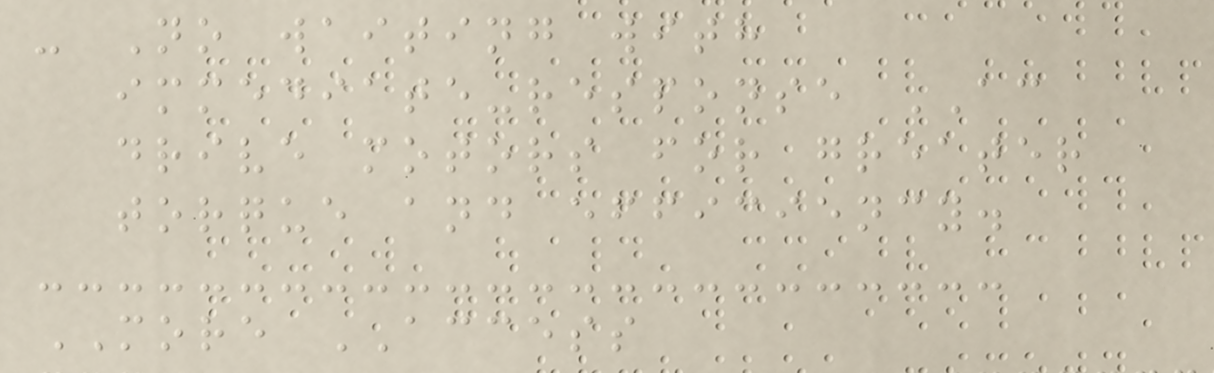- No waiting with
immediate-response AC
drive motors for greater
torque and efficiency.
MORE ACCESS
